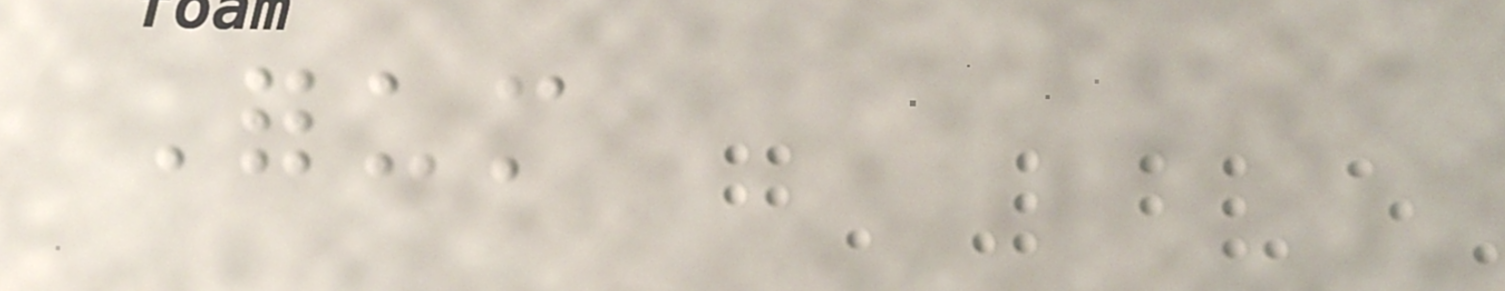Forum
